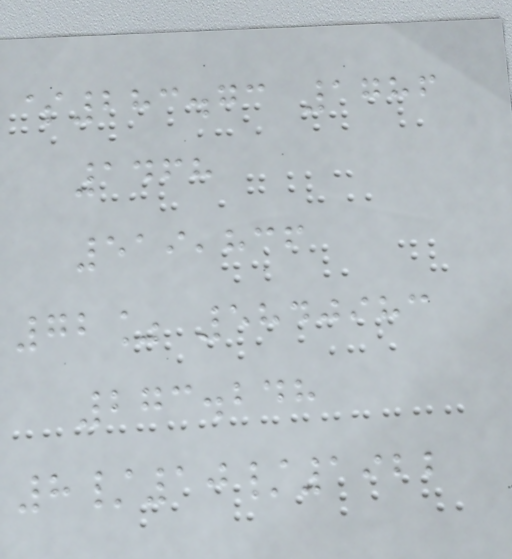$283.73 1786
1468
519,836
72% 5840983
273.248
8/10/1922
